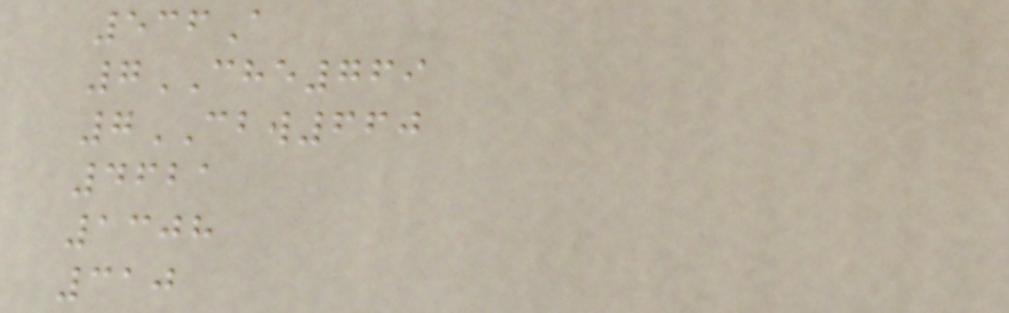536A
7CHE769
7CBW660
4621
1308
310
